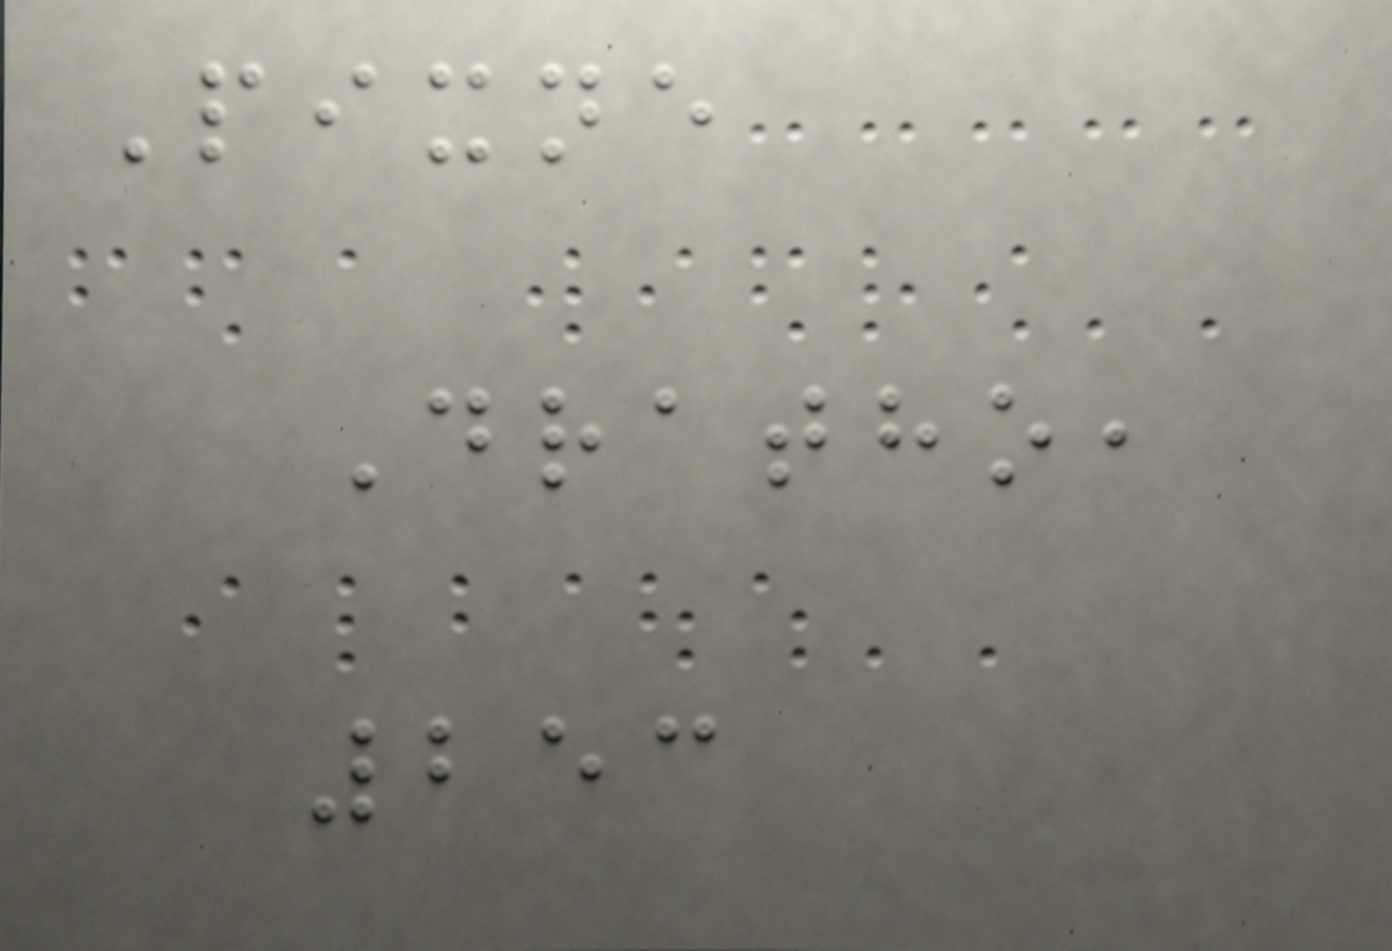Pixne
Dratho,
253
